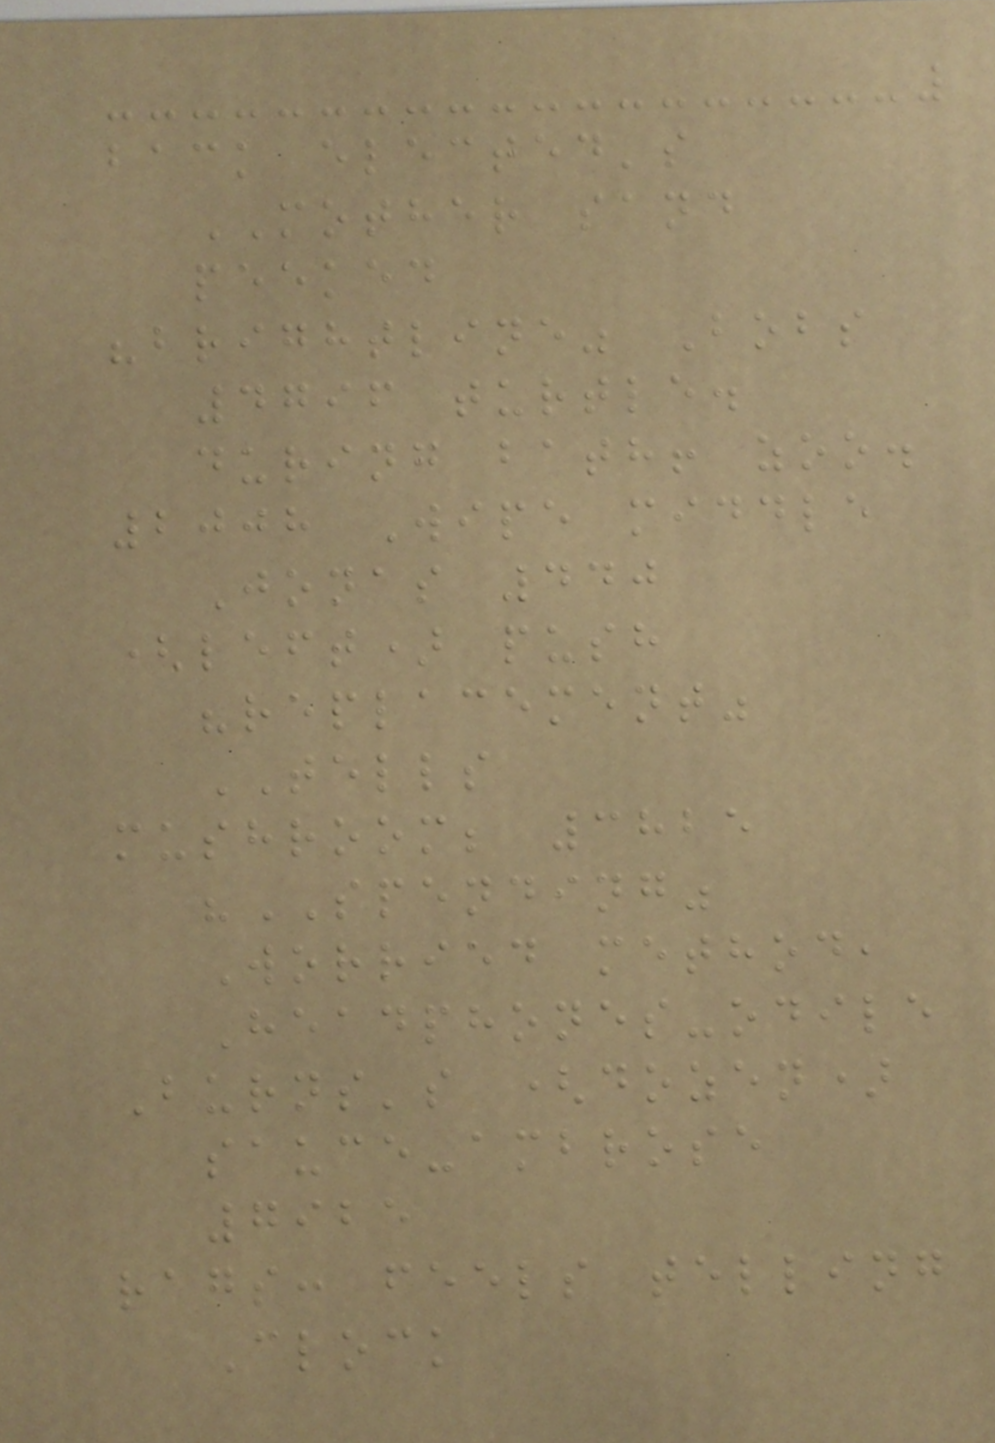back elected's
MOTHER sand
peeked
"brightline" Bobs
4796 turtle.
during bath! zoo.
2008 Wipe middle
Jonas 440
(left) push
"replacement"
TELLS
mushroom; 3825
"SPENDING"
Worried method,
Headphones-odile
Burns's (dozen)
sauce-ambrose
7925
rags: feels telling
Clock
